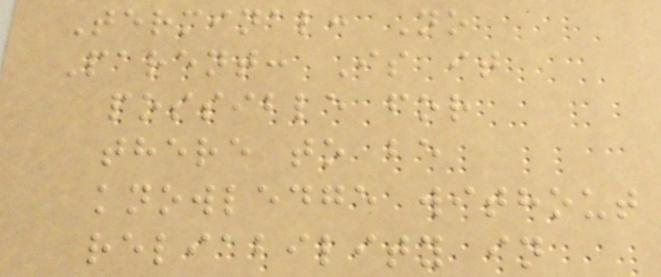Terminal: No
Parent: Is it
possible for
there to be
knowledge without
reliability in
